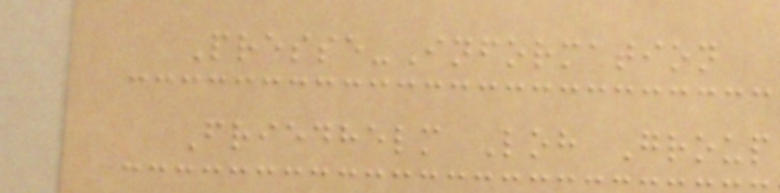Presse-Information
Friedhelm Loh Group
